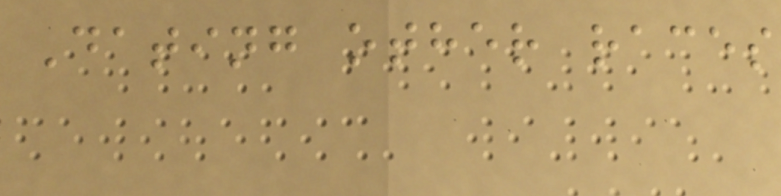Dating other races
